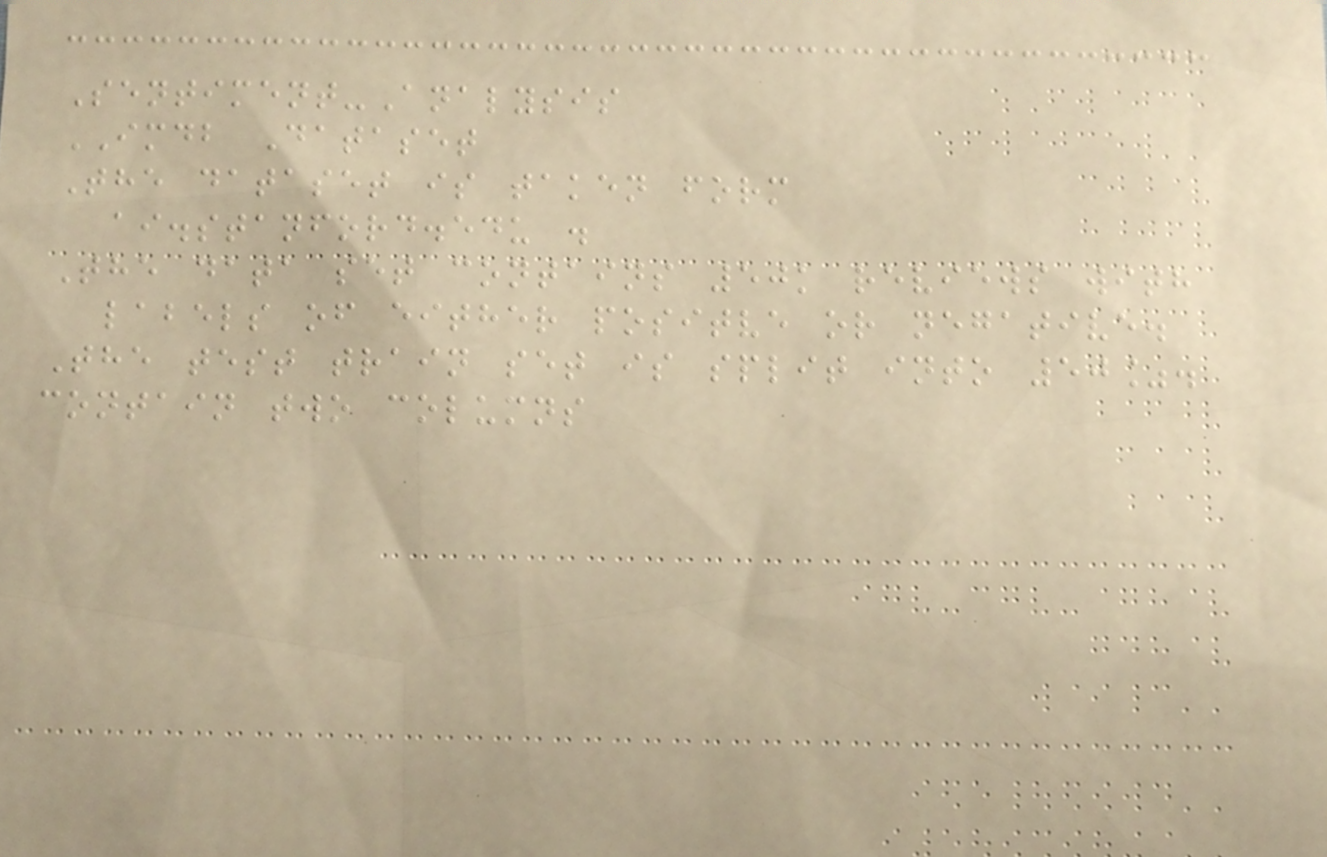Sentiment-Analysis
IMDB Dataset
The dataset is taken form
ai.stanford.edu .
The data set contains 50k reviews with
labels of either positve or negative.
The test train set is split into 50%.
contain two columns
